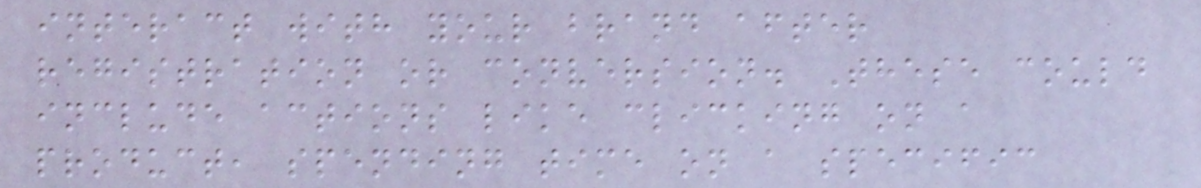interact with your brand after
registration or conversion. These could
include actions like clicking on a
product, spending time on a specific
